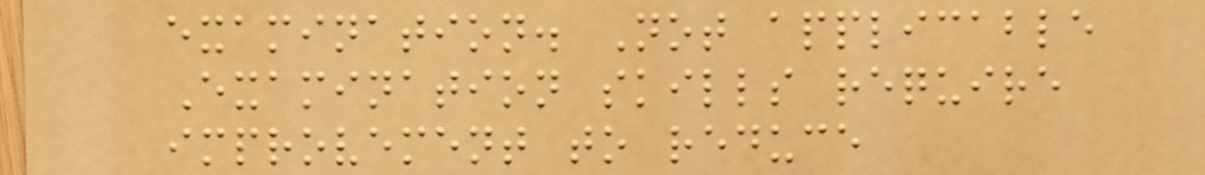examination. Not applicable
Examination skills require
improvement to reduce
